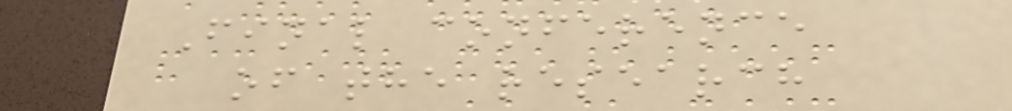Final conference
of the research
